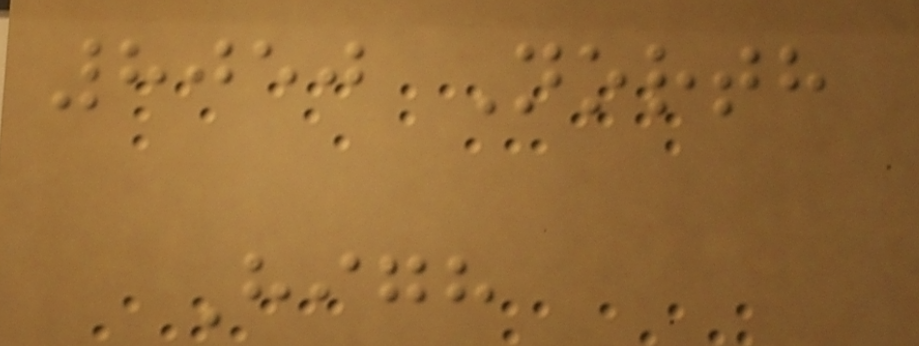8050 North
High
